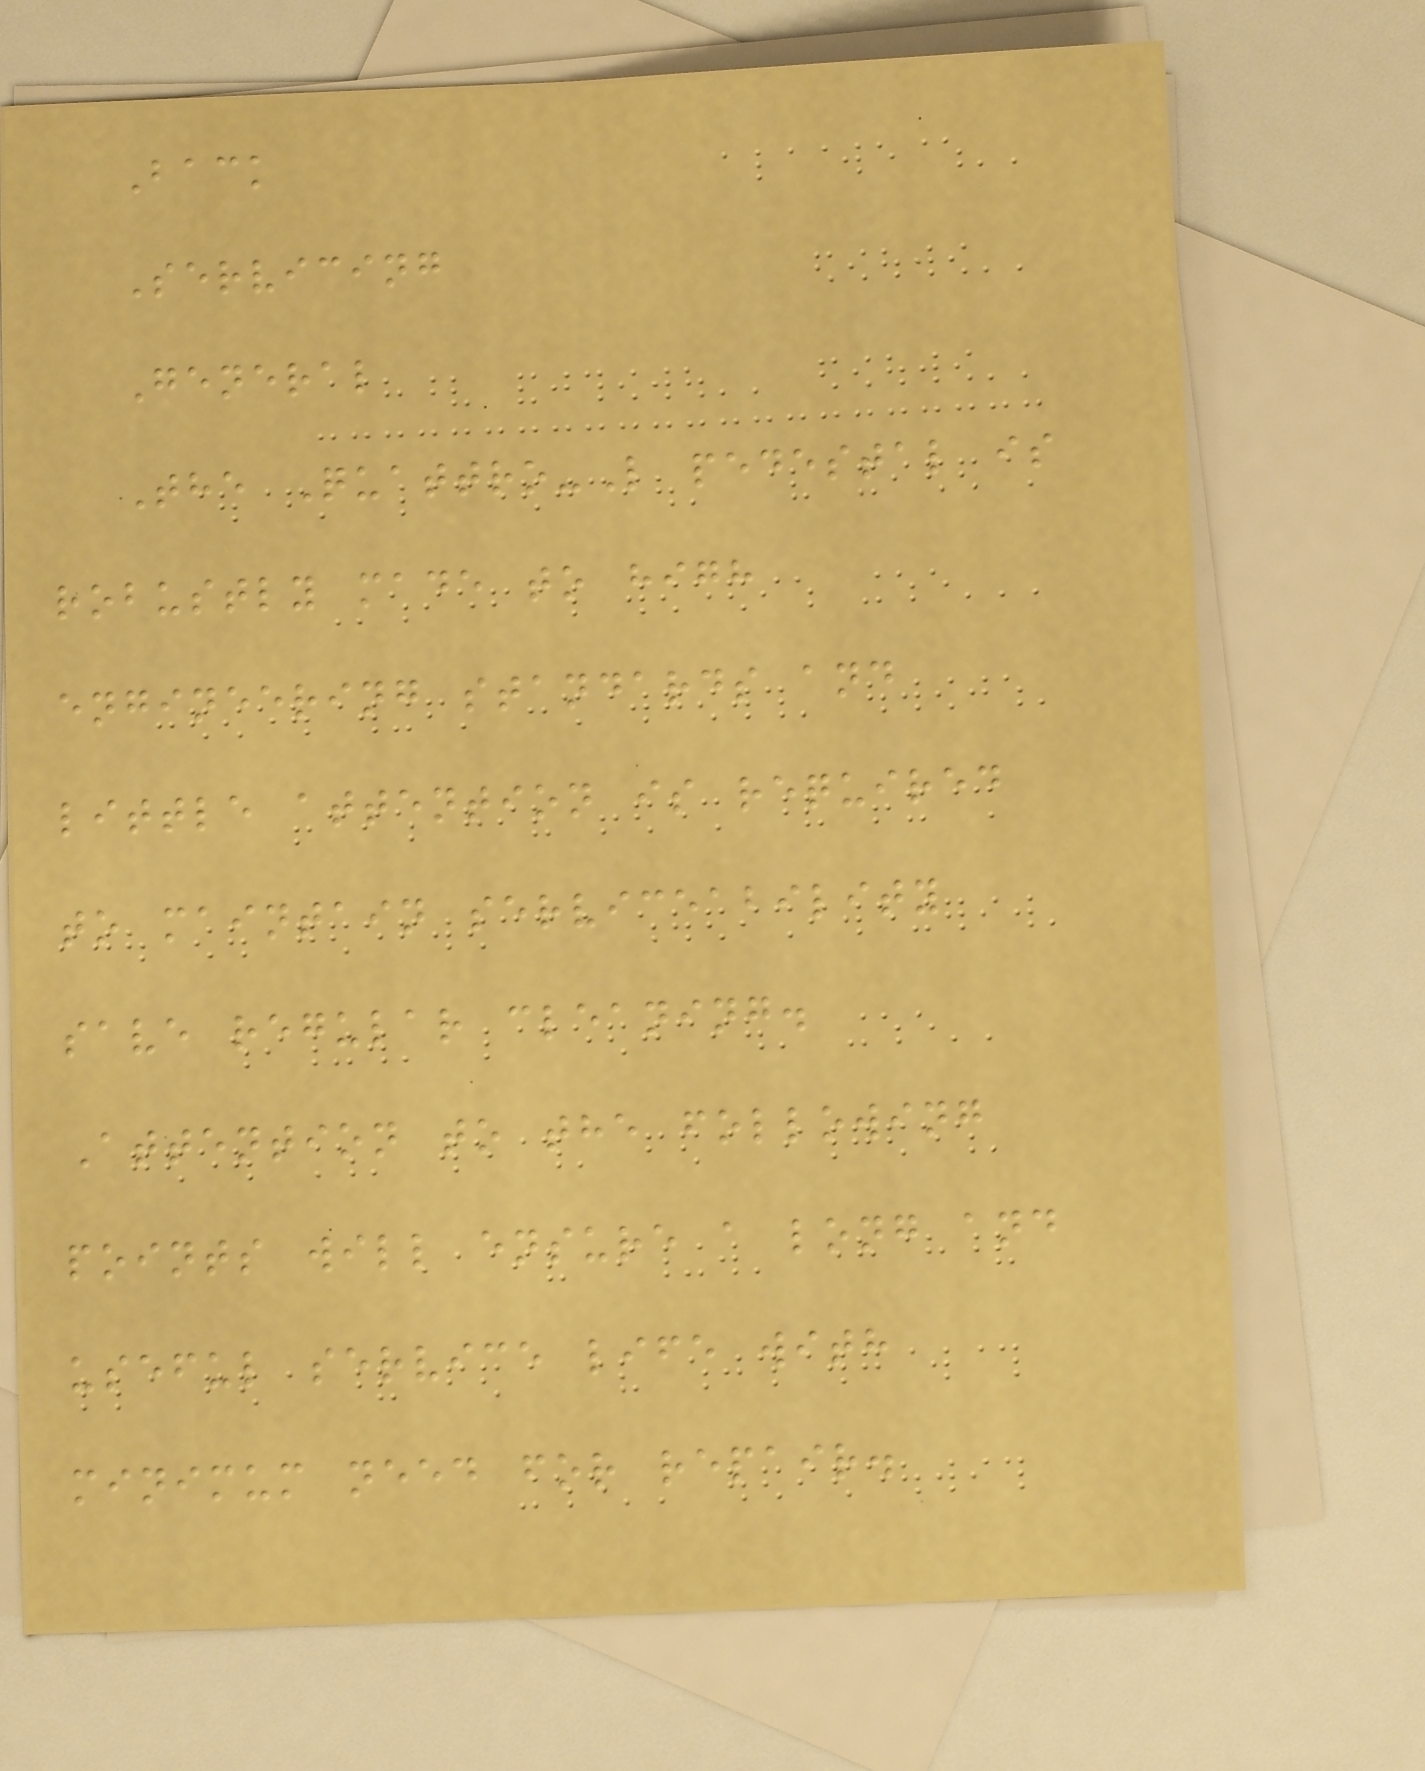Back
Servicing
General
The Quattro-L pedestal is
robustly made to high
engineering standards and
little attention is required
to maintain serviceability
save regular cleaning.
Attention to the following
points will ensure a long and
useful service life with
minimum need for repair.
